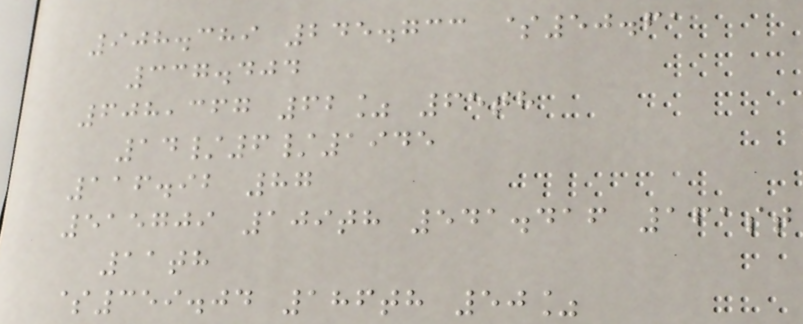908.389 245.733 $50.61
337.404
608,367 62% 65th
14/6/1945
116.92 87
515709 109th 541.416 161st
11th
$359.04 186th 50%
